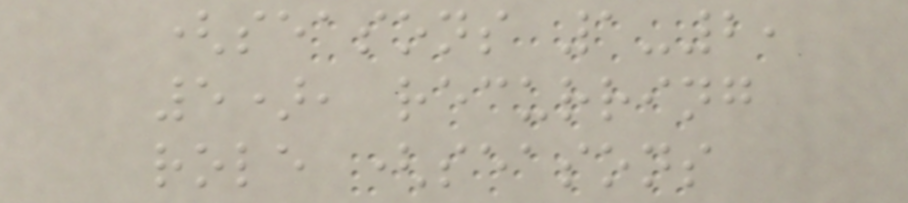(seasons 1-2,
5), recurring
role (seasons
